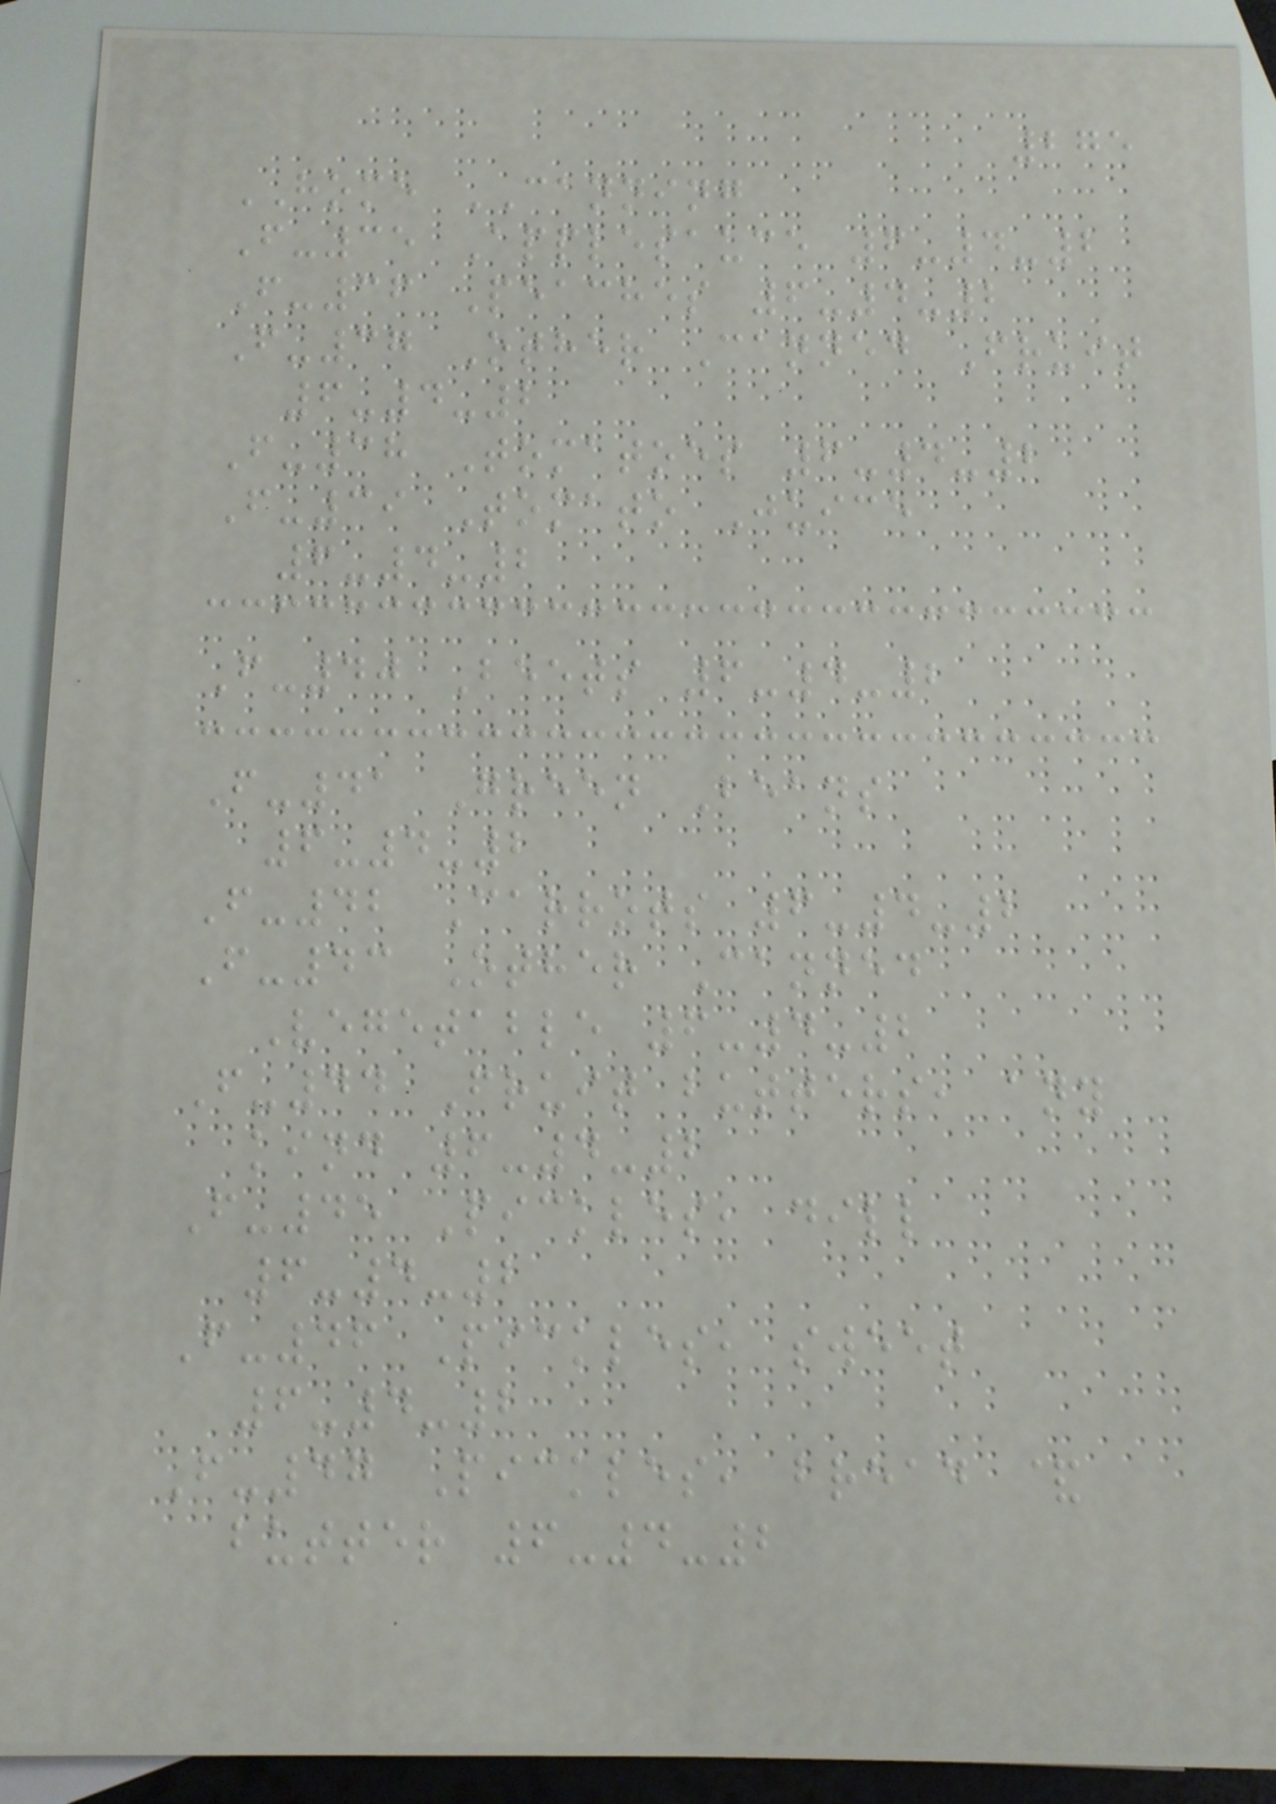275
HOME CANNING
F-35 Applesauce 6-4-2
F-36 Peaches 6-4-2
F-37 Other Canned Fruit
6-4-2
F-38 Tomatoes 6-4-2
F-39 Tomato Juice
6-4-2
F-40 Beets 6-4-2
F-41 Green Beans
6-4-2
F-42 Carrots 6-4-2
F-43 Other Canned
Vegetable 6-4-2
F-44 Fruit butters, any
kind 6-4-2
F-45 Pickles, dill
6-4-2
F-46 Pickles, sweet
6-4-2
F-47 Pickles, bread &
butter 6-4-2
